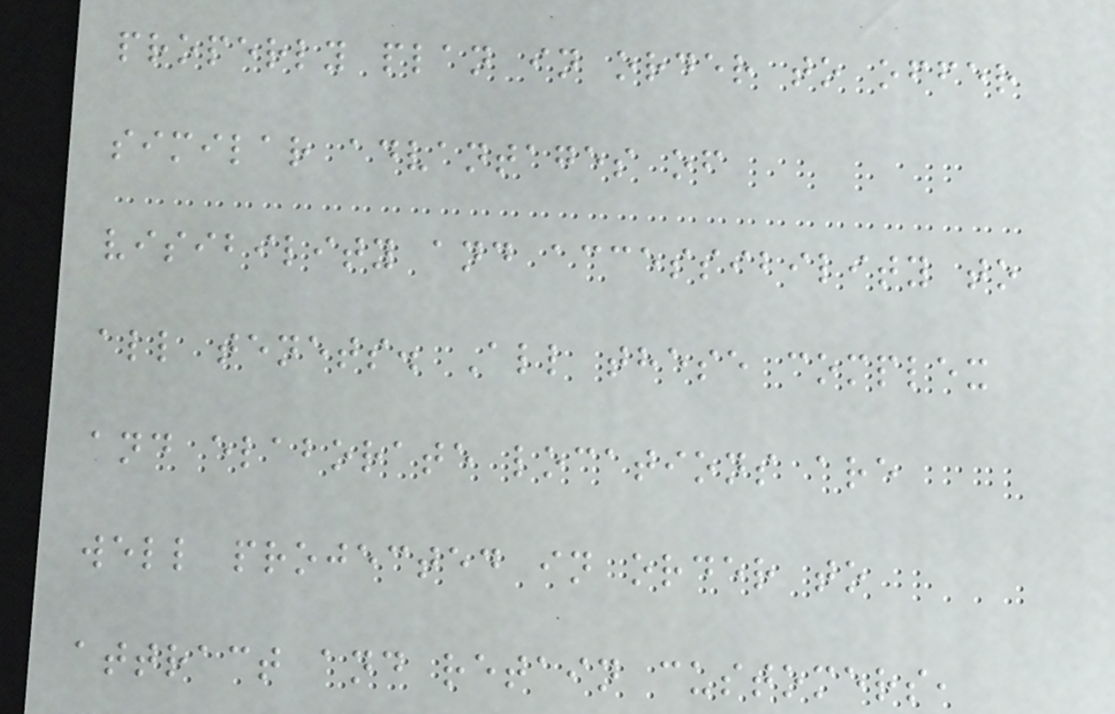properly plan in order to offer
similar advantages of
visibility and accessibility to
all tenets. All these complex
and elaborate locations are
well projected in order to
attract and retain customers,
